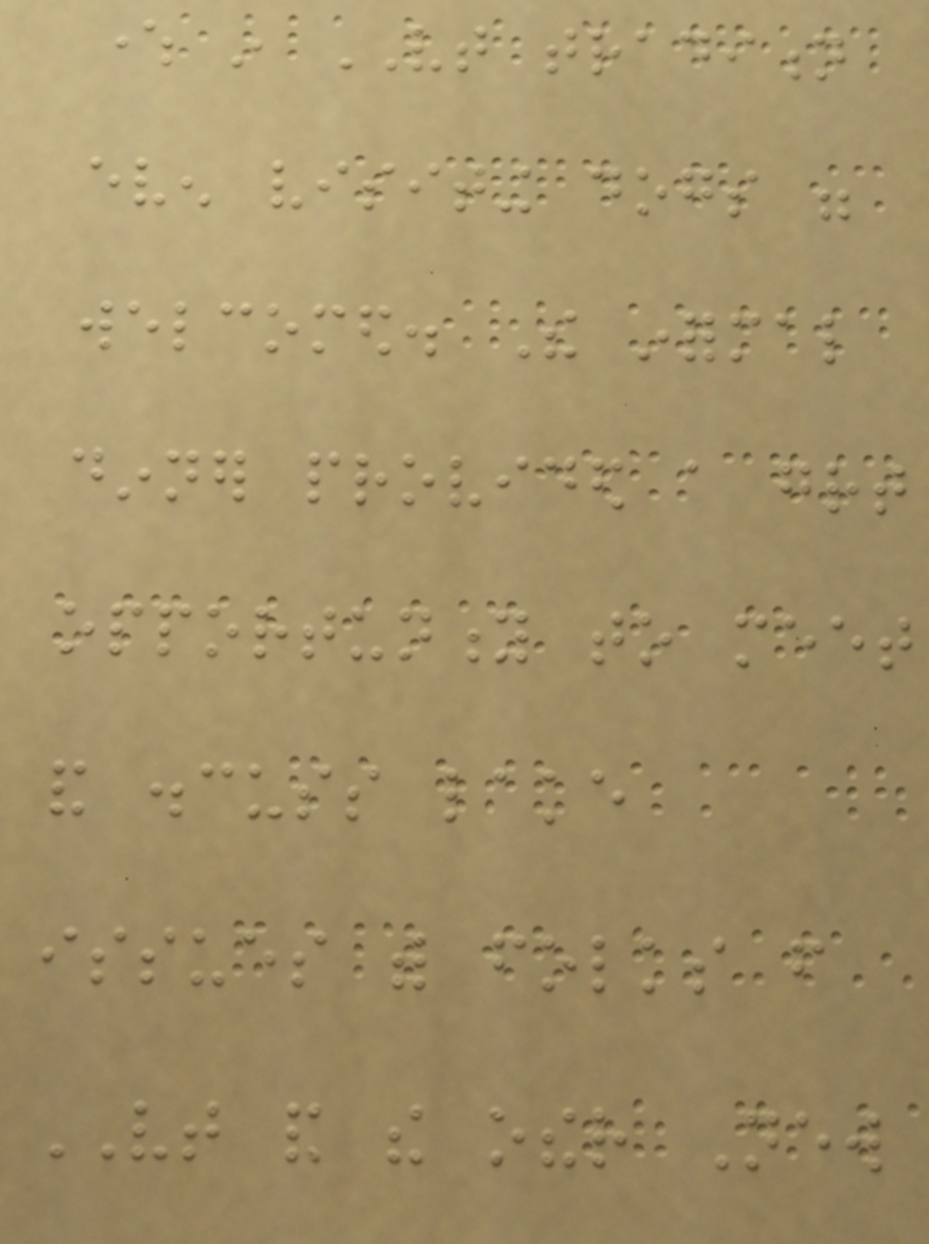where in VT tradition
even visiting dogs were
welcomed. The informal
dinner provided a great
opportunity to meet
and discuss lake
issues with folks from
VT and the other New
